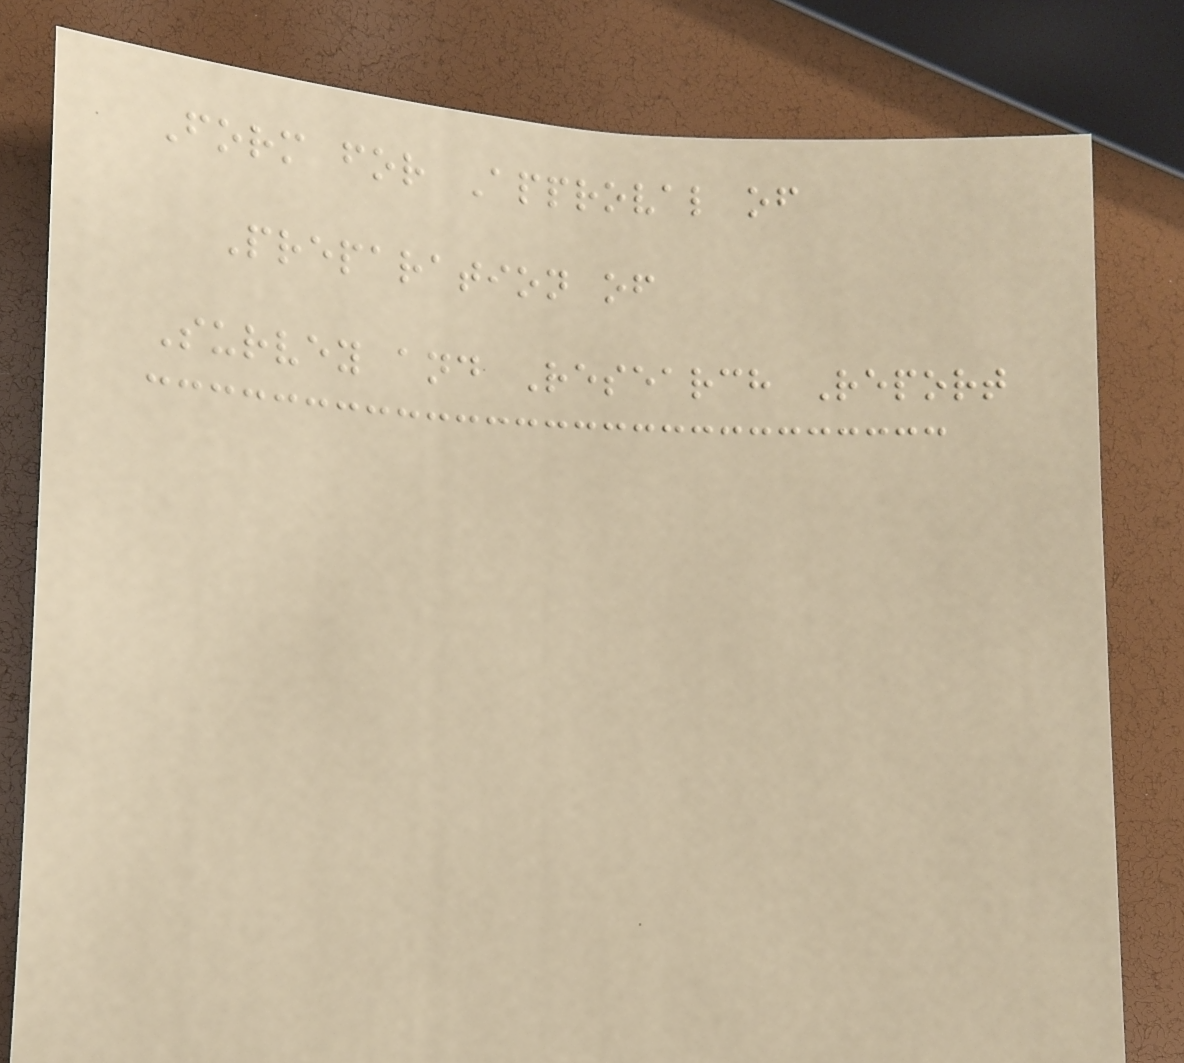Form for Approval of
Preparation of
Survey and Research Report
